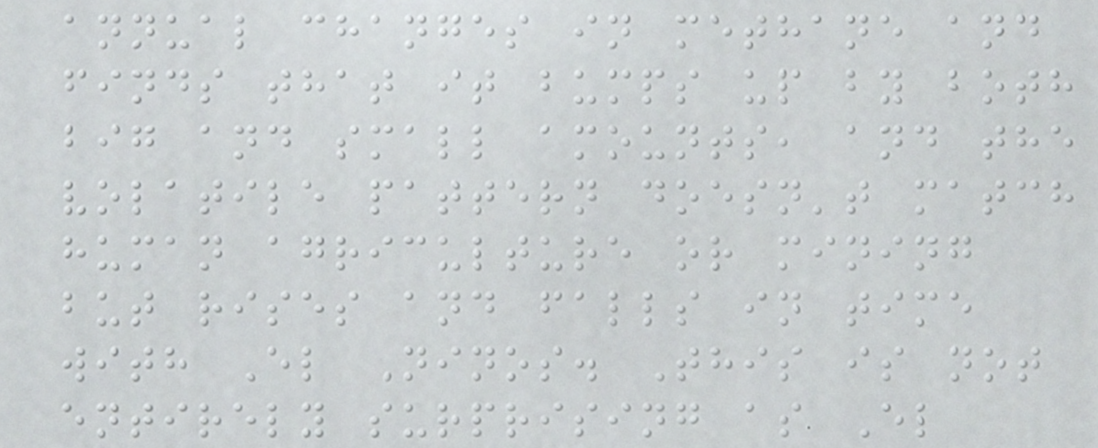annual changes in methane and
finds that it bumps up by both
big and small amounts, and the
volatile pattern doesn't match
human agriculture or mining
but rises and falls in time
with El Ninos. This is not
entirely surprising as El
